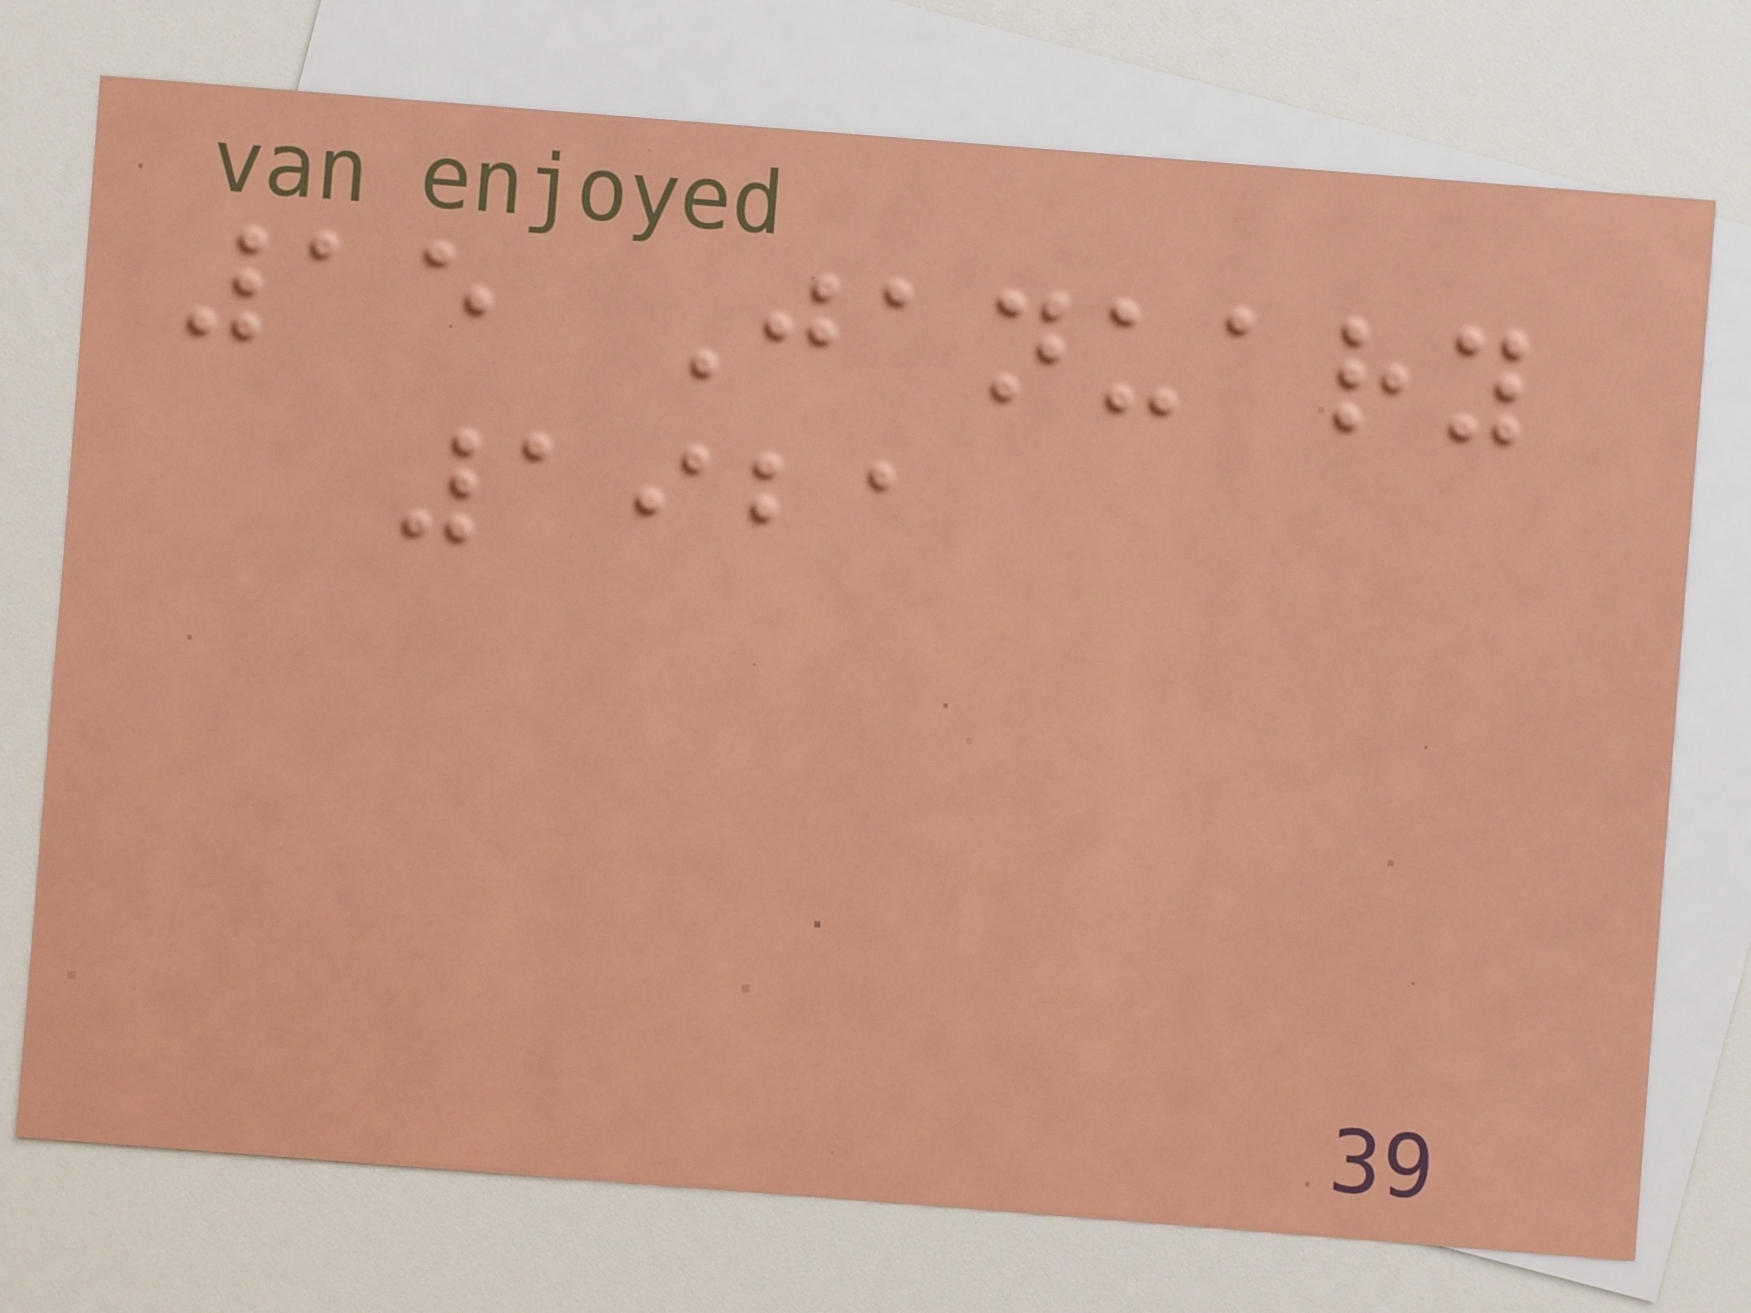15 January
1921
